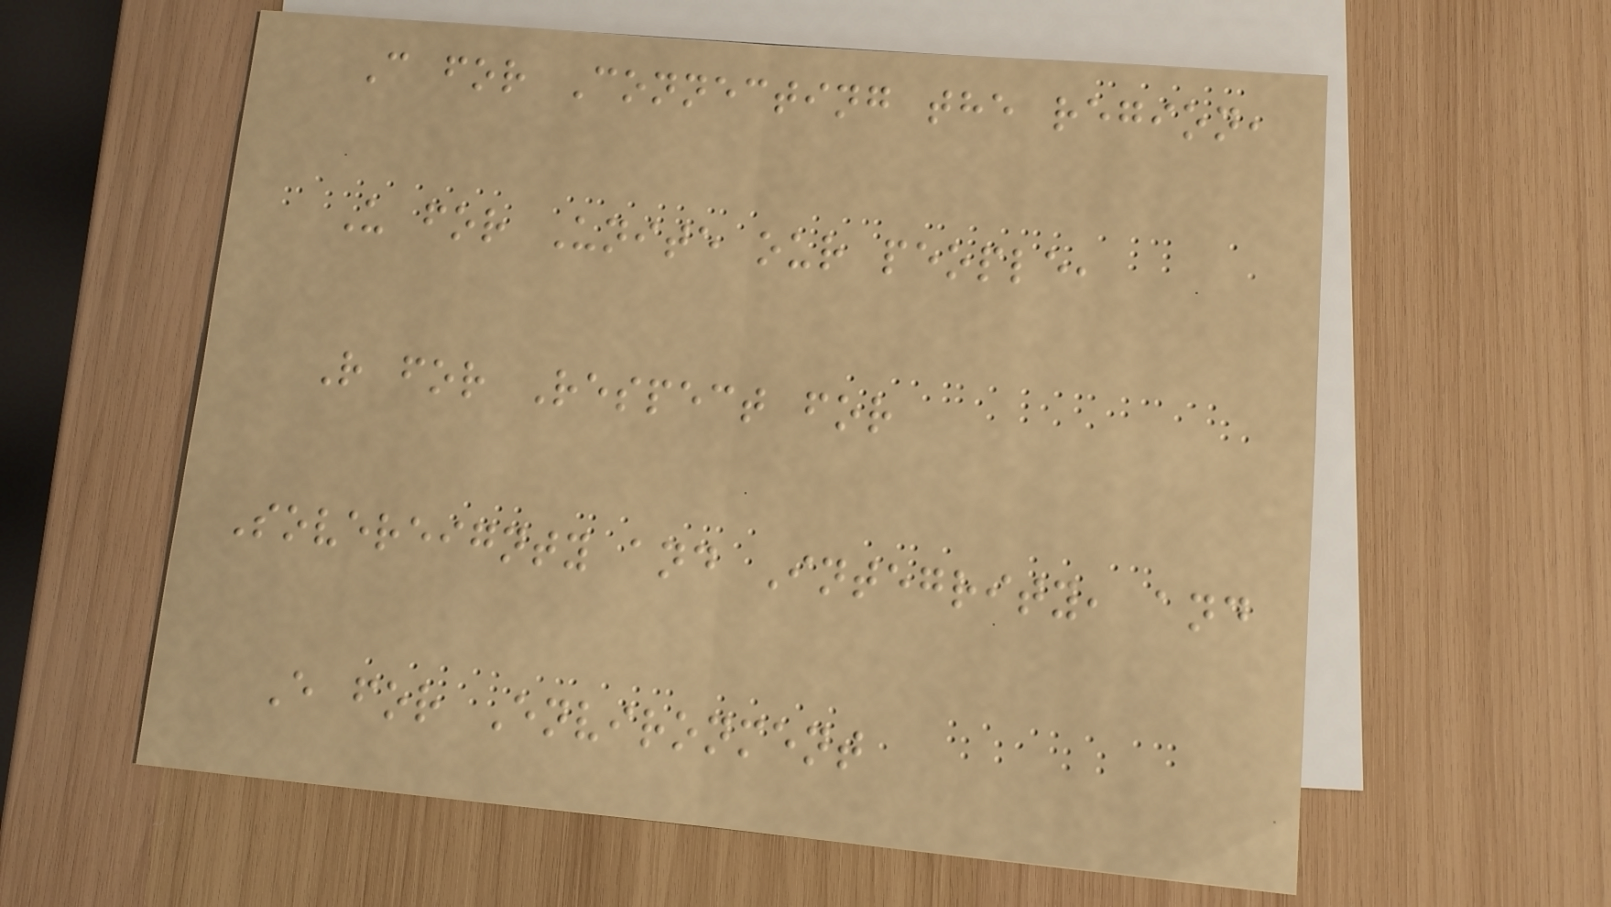C for Connecting the region,
U for Unite our people,
R for Respect for
Sovereignty and Integrity, and
E for Environment
